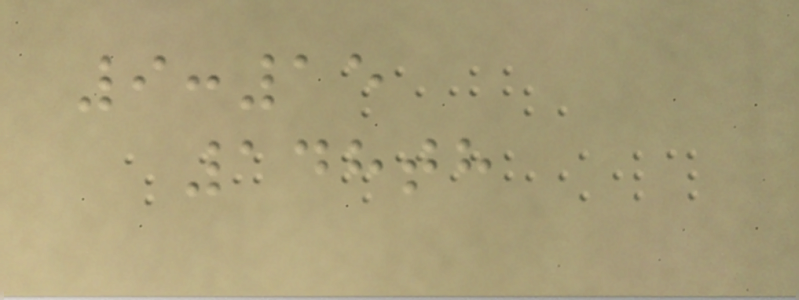9:15
148th
